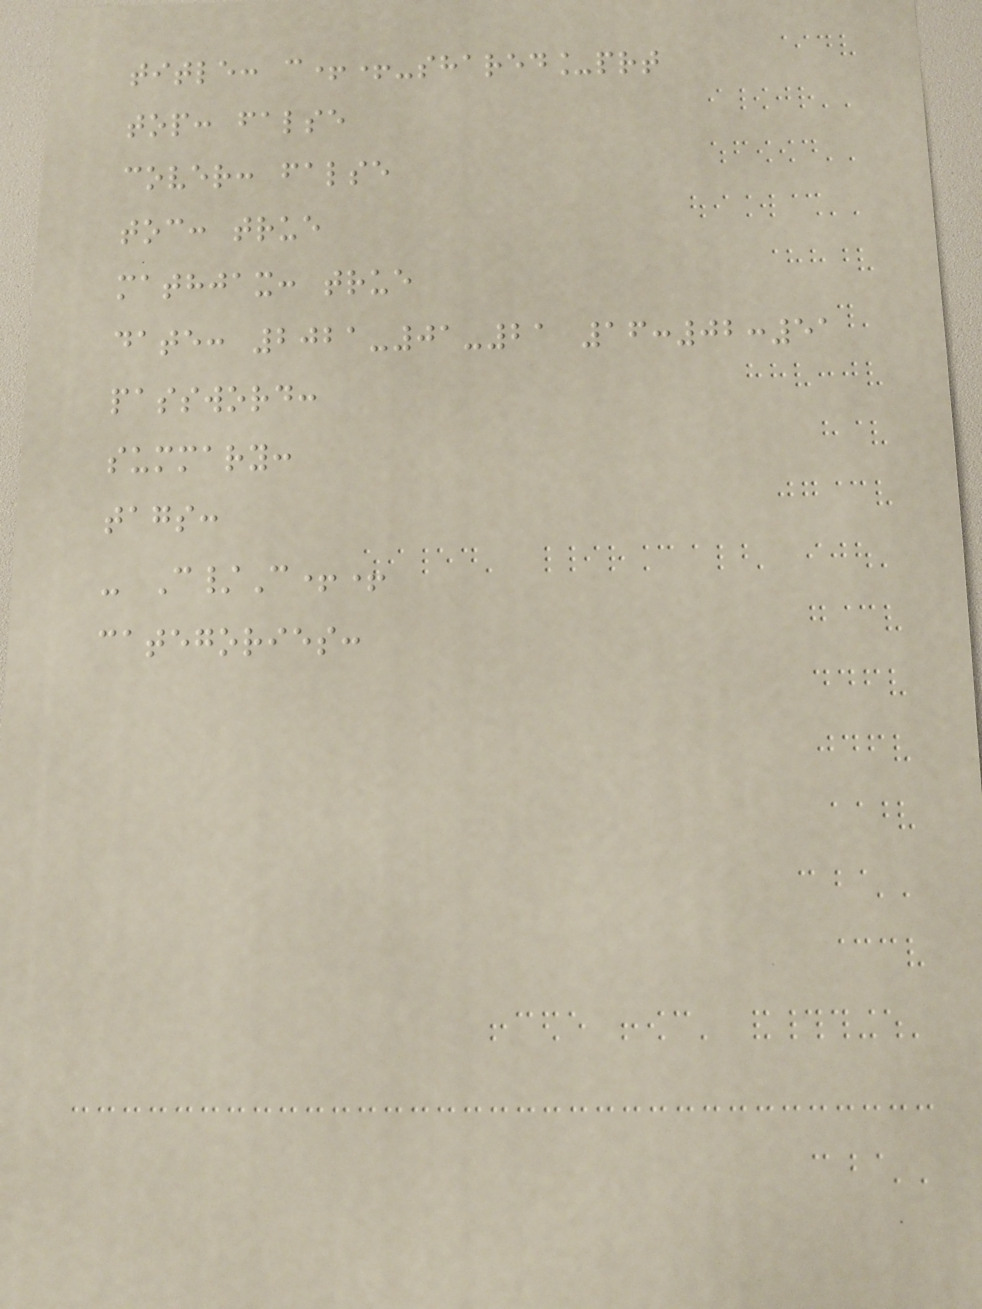title: c++-shared_prt
top: false
cover: false
toc: true
mathjax: true
date: 2021-01-21 16:02:51
password:
summary:
tags:
- C/C++
categories:
